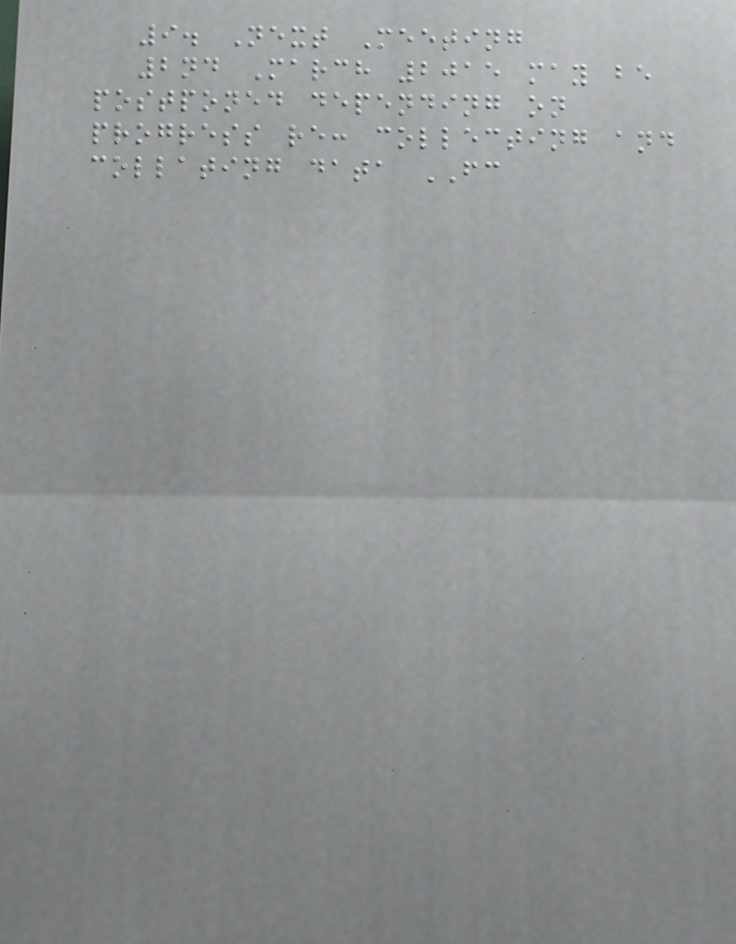9. Next Meeting
2nd March 2015 may be
postponed depending on
progress re: collecting and
collating data FC
